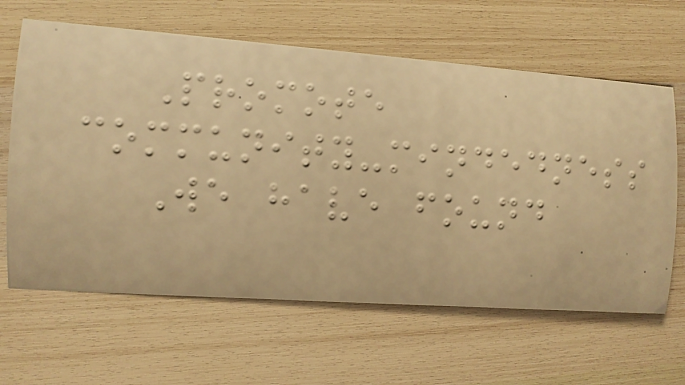Promote
community-mindedness
We have found
